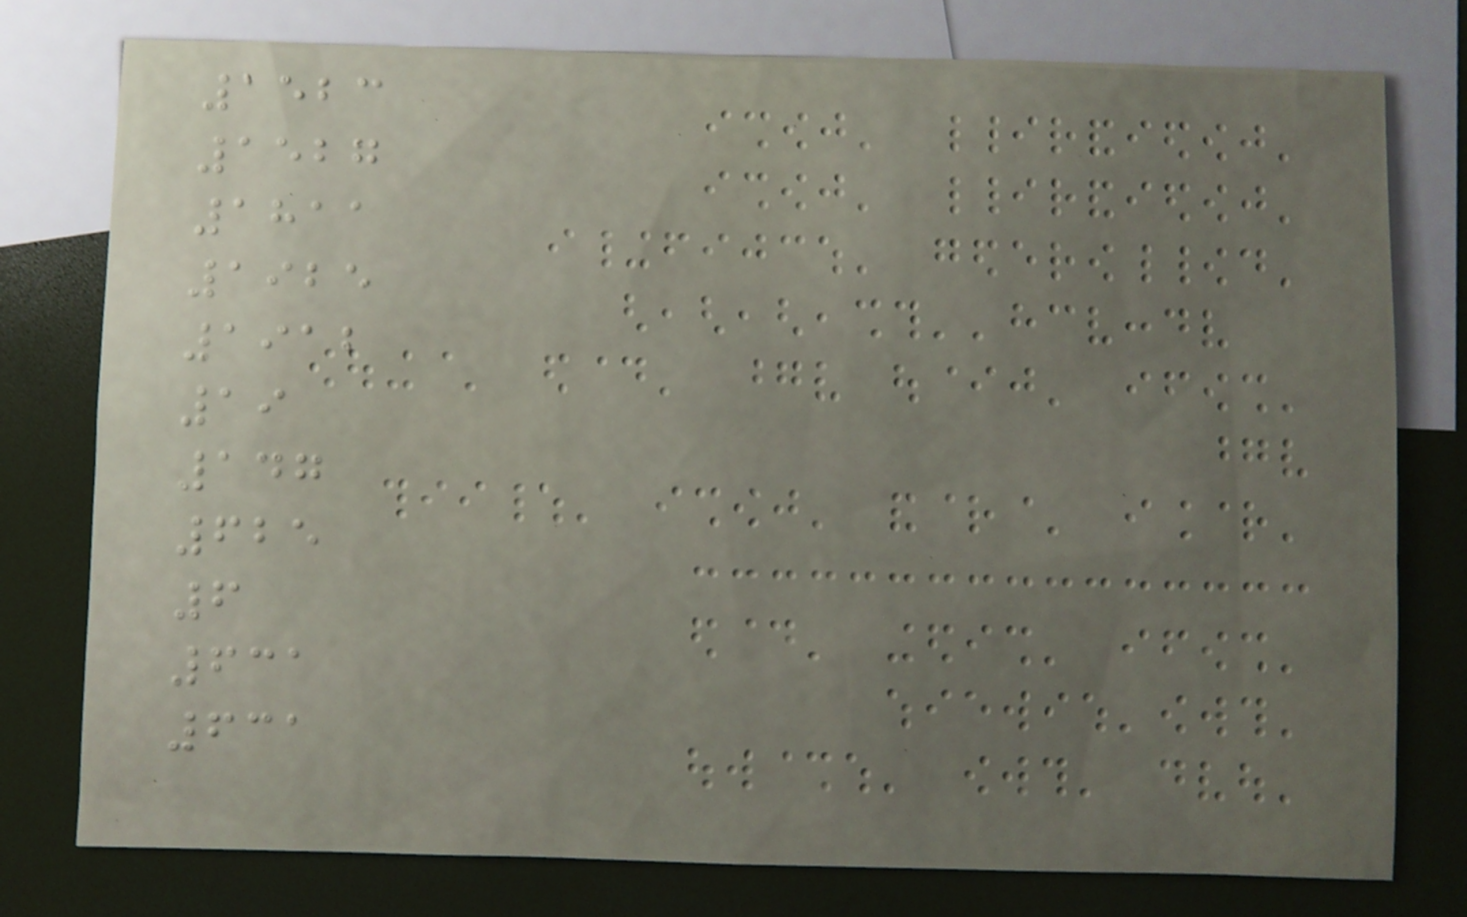1523
1527
1811
1925
1912
19
147
625
6
631
631
